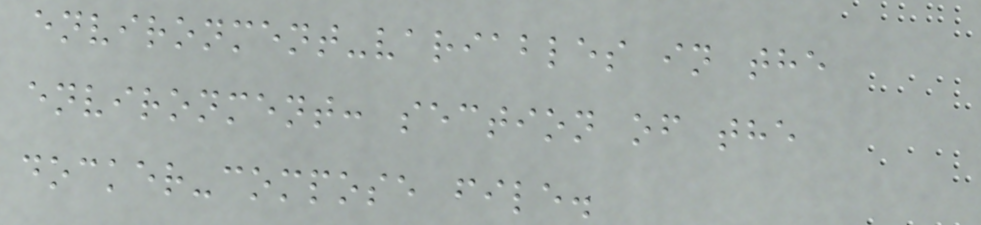environment-variables in the
environment: section of the
docker-compose file.
